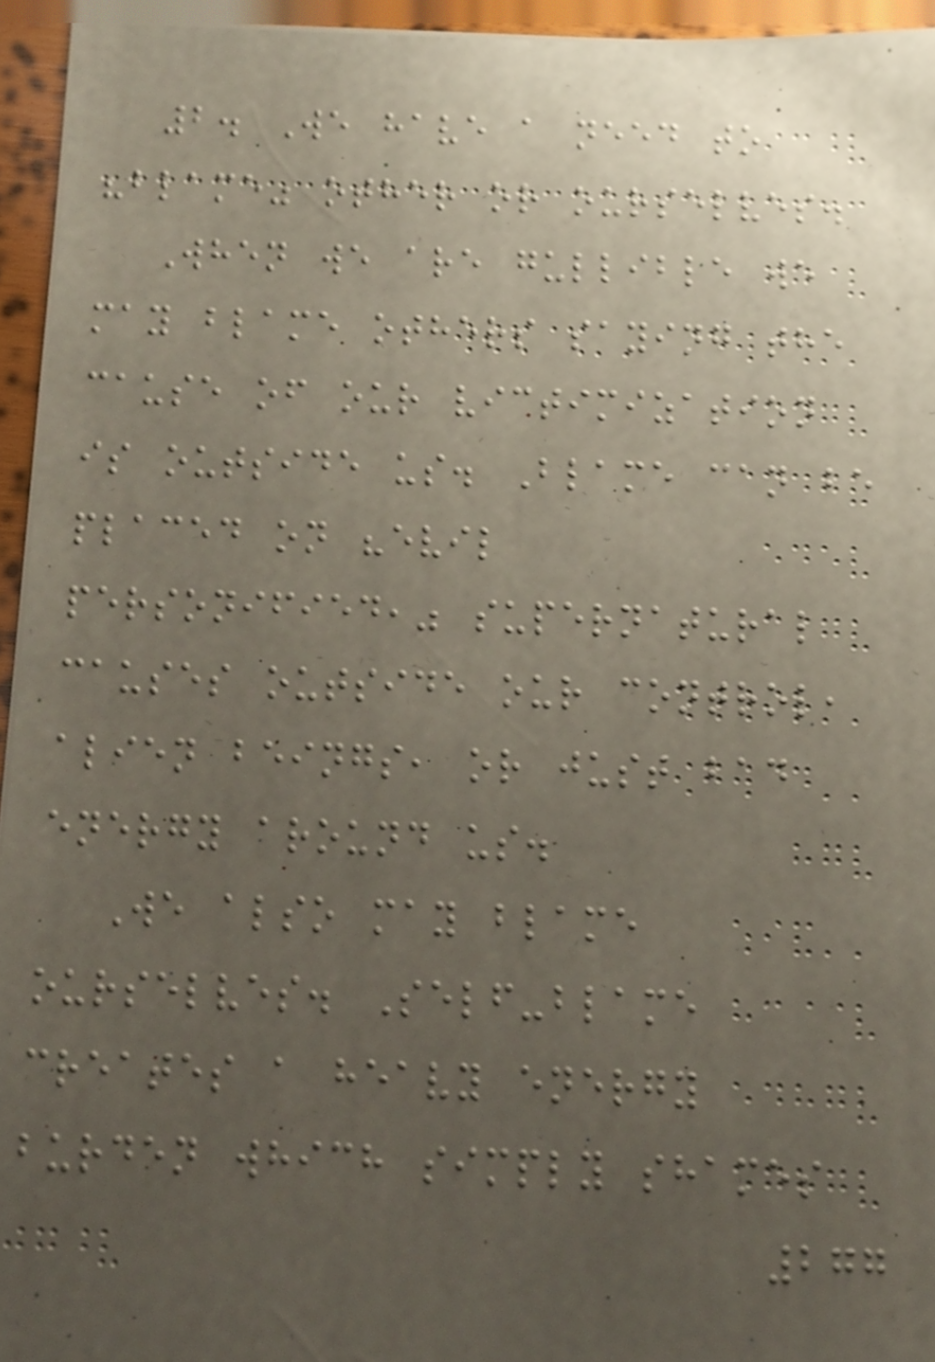2. We have a need to
"blame" other or ourselves.
When we are gullible we
may blame others saying the
cause of our victimization
is outside us. Blame can be
placed on "evil
personified," supernatural
causes outside our control,
alien beings, or just bad
energy around us.
We also may blame
ourselves. Self-blame
creates a heavy energy
burden which simply shames
277
